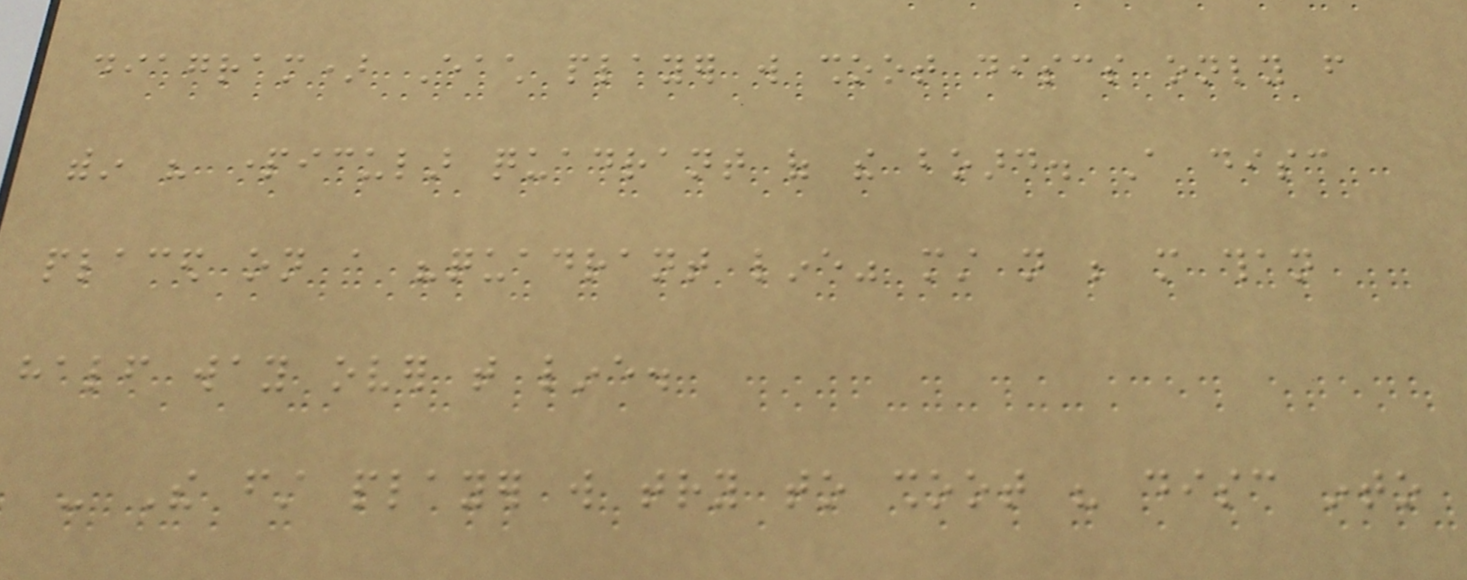diagram) Each player will shoot discs only from
within his particular quadrant of the board. A disc
placed on a "quadrant line" must not be more than
half way over that line.
- The first player will try to shoot his disc into
